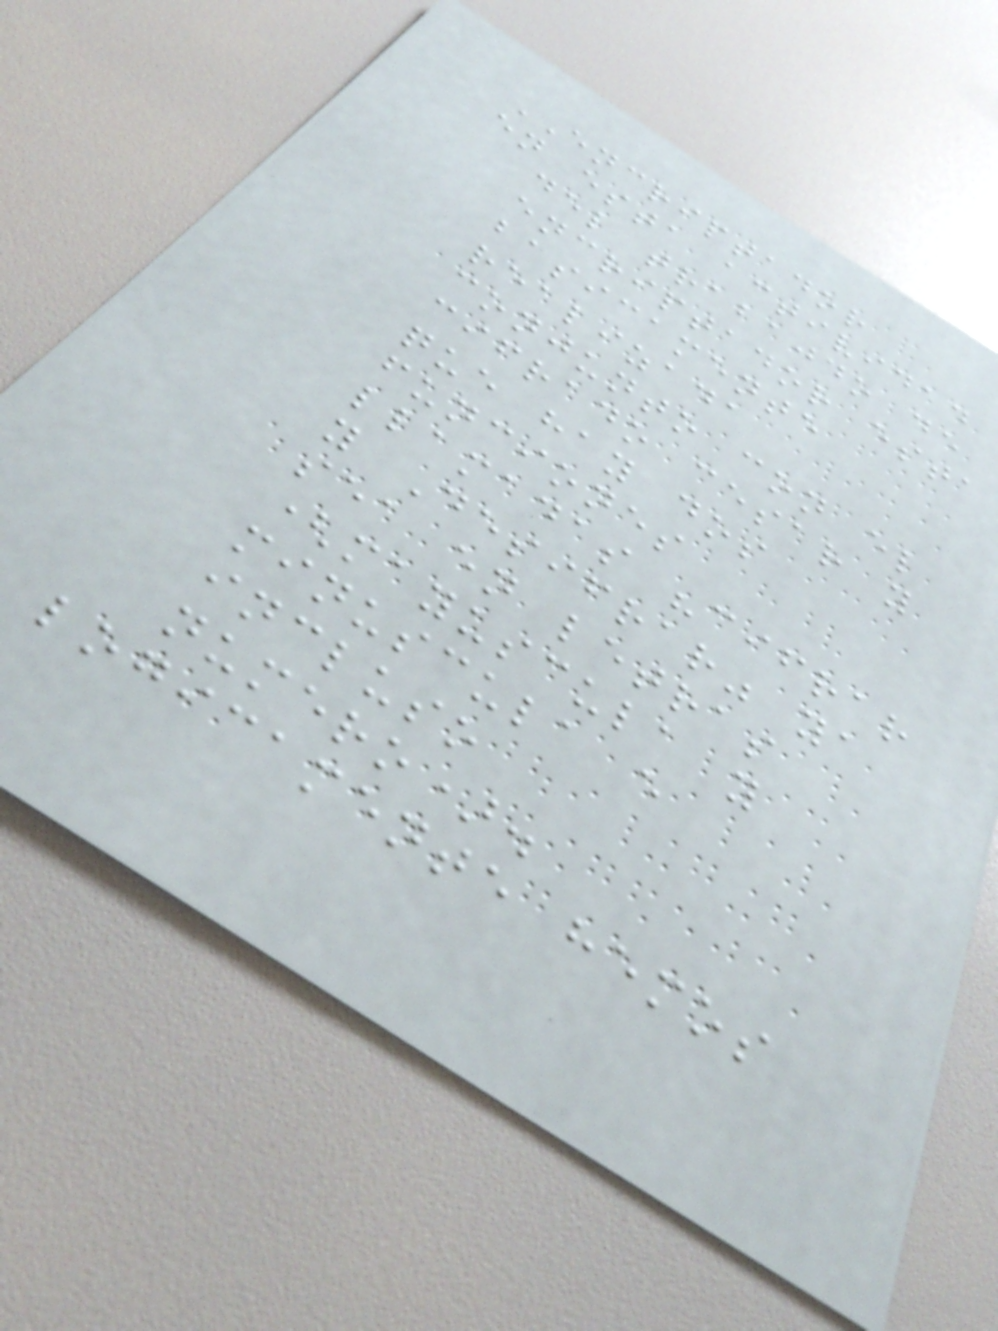ENCRIPTADOR
en esta actividad
del trabajdo de
encriptador esta
basicamente
realizada
conjunto con el
cifrado cesar y
que hay dos
funciones
llamadas "cifrar
y Desifrar" ya
sea en letras
(mayuscula y
minuscula e
incluso
numero).
logicamente hemos
